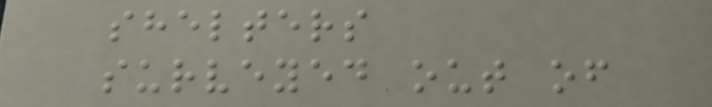shelters
surveyed out of
